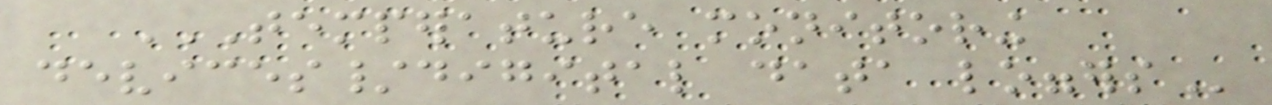TEMPERATURE MONITORING
DEVICES/DIGITAL DATA LOGGERS
